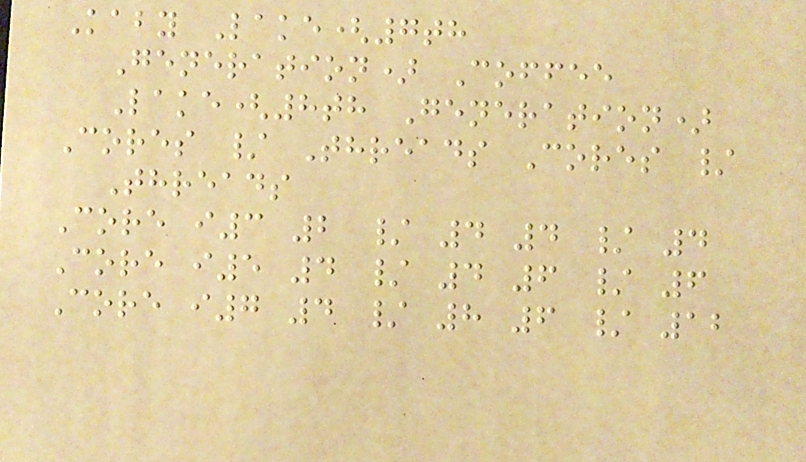Kaby Lake(7th
Generation) Coffee
Lake(8th Generation)
Cores / Threads Cores /
Threads
Core i3 2 / 4 4 / 4
Core i5 4 / 4 6 / 6
Core i7 4 / 8 6 / 12
